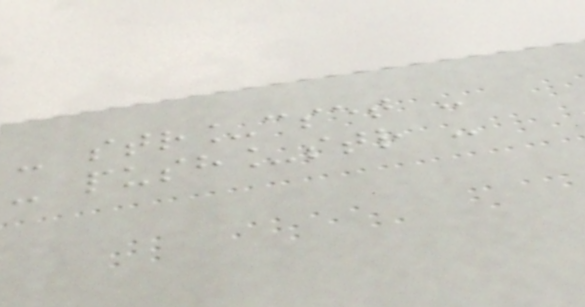- str_cset -
- push_str -
